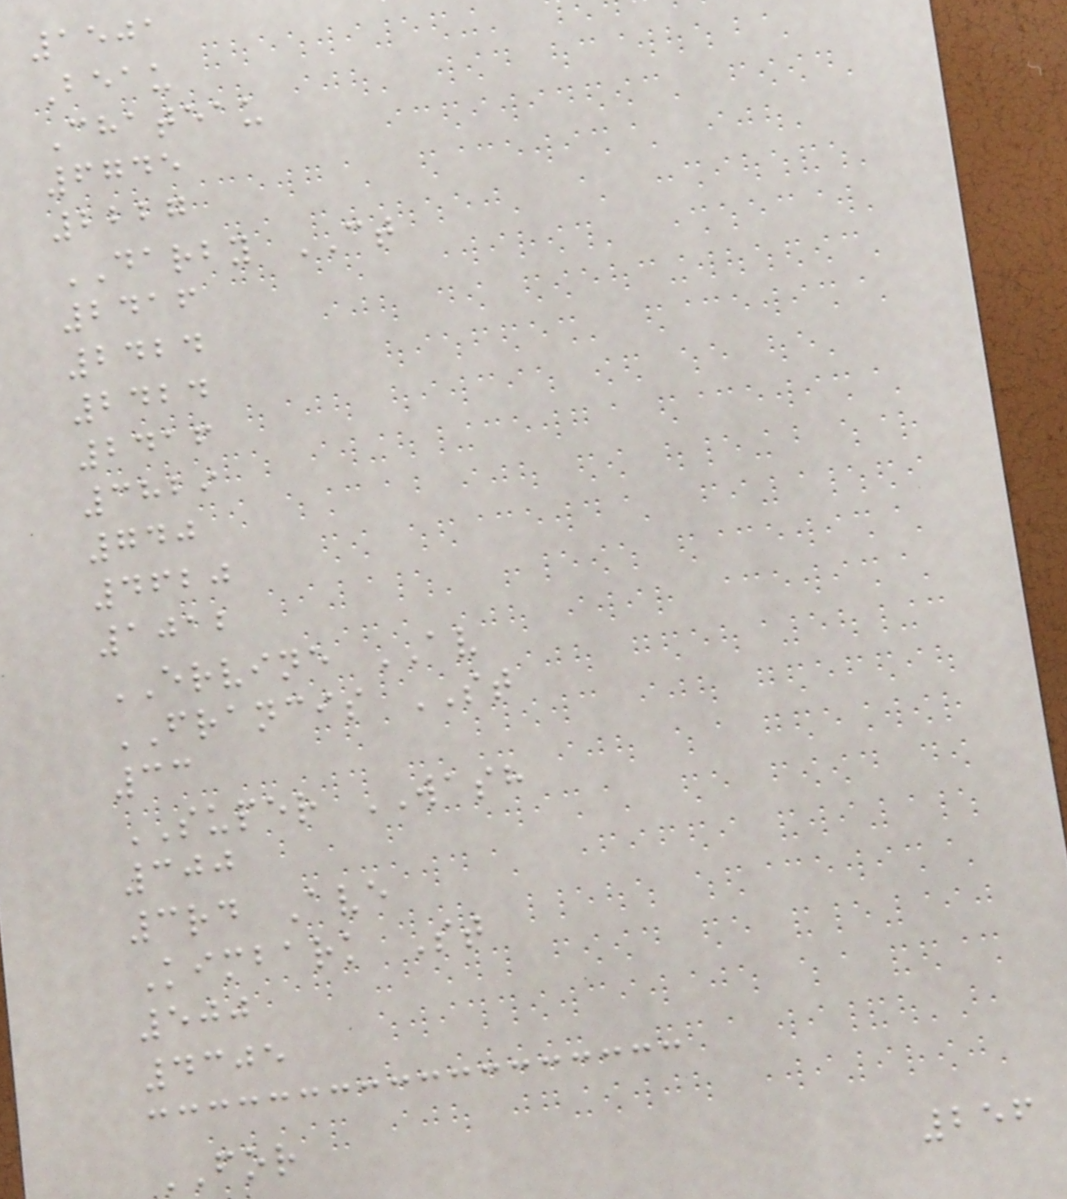1501
Beau
Chateau
6745
2227
DARBY CT
2416
2424
2424
2416
3829
740
4620
1012
ERVINE AV
FRANCIS ST
33
SUPER WASH
300
3rd Ave
Kimbark St
500
4305
FOR
256
